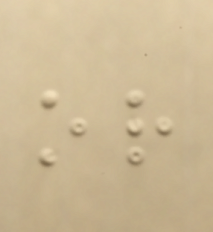or
